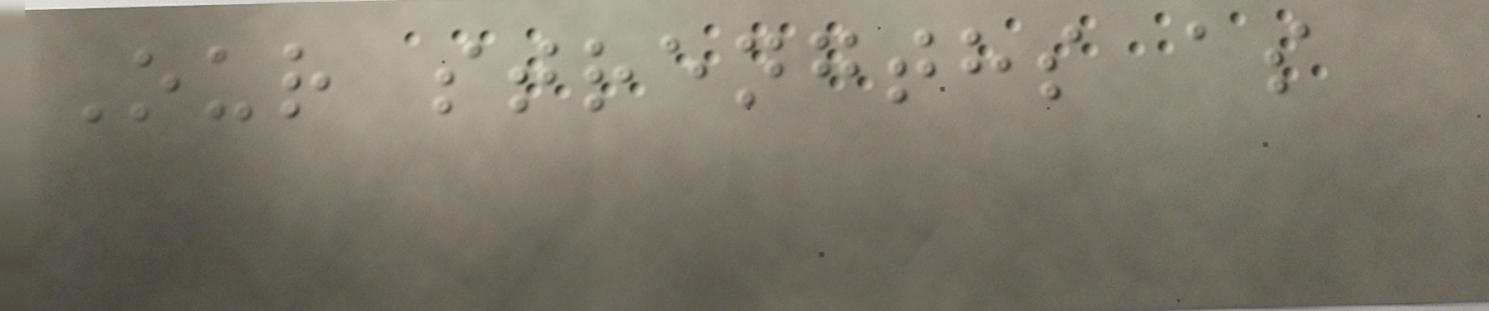Our strengths as
